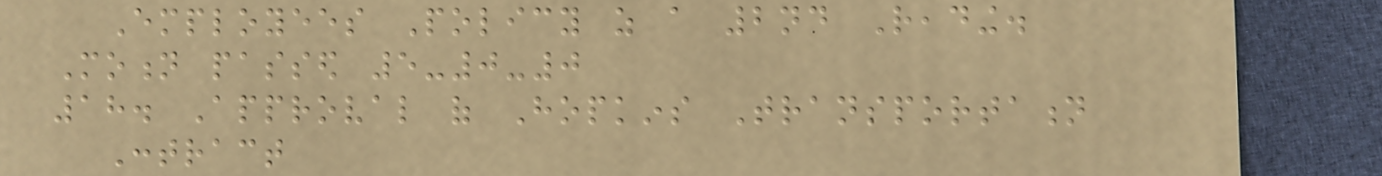Employees Policy as a 2nd Reading.
Motion passed 5-0-0
18. Approval of Hopkins Transportation
Contract
